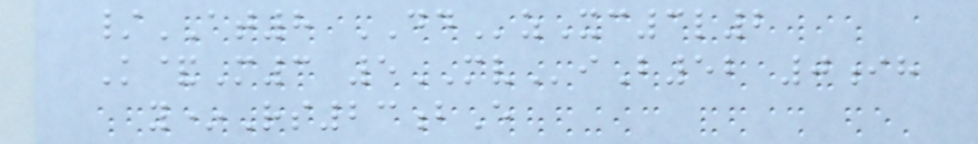/AT8 DDzXc3l2
K&M3 5MViB52 0ih
y*Rs23bE
